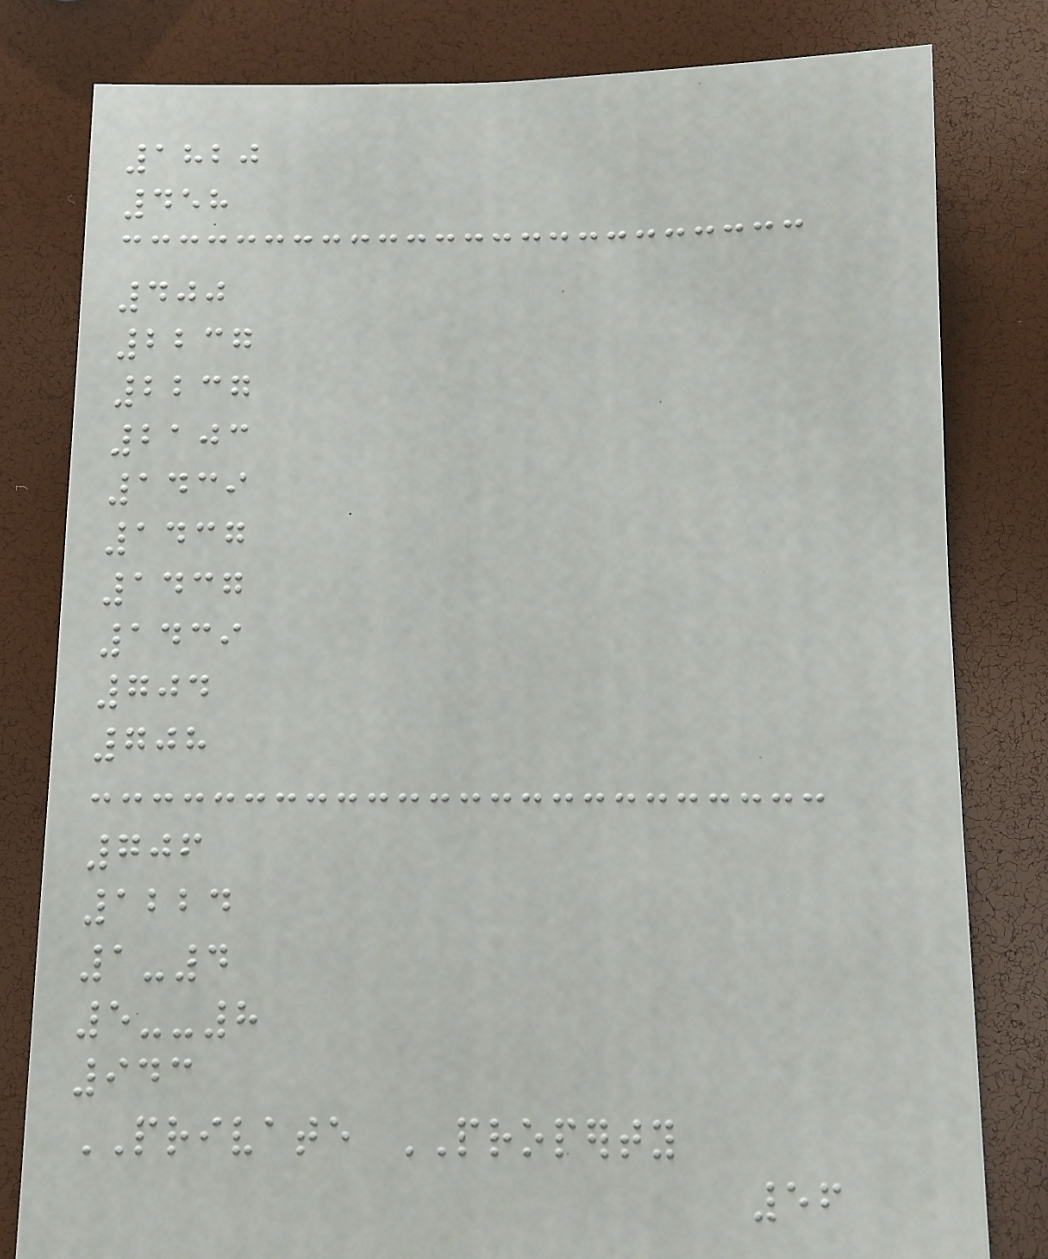1820
458
400
2237
2237
2103
1439
1437
1437
1439
704
708
706
1224
1-4
5--8
943
PRIVATE PROPERTY
56
